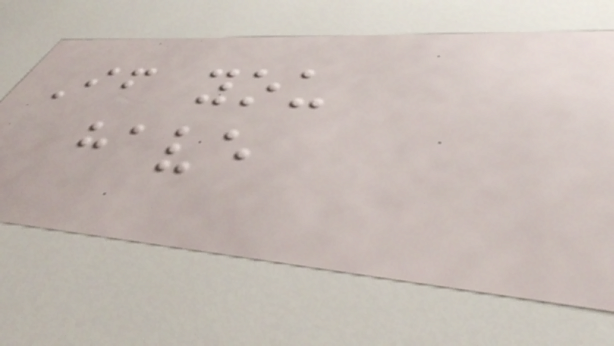If you
have
